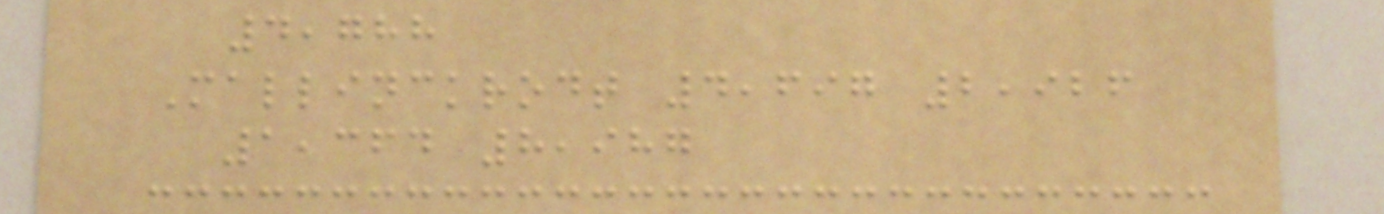4,788
Mallinckrodt 4,697 2,926
1,364 8,987
